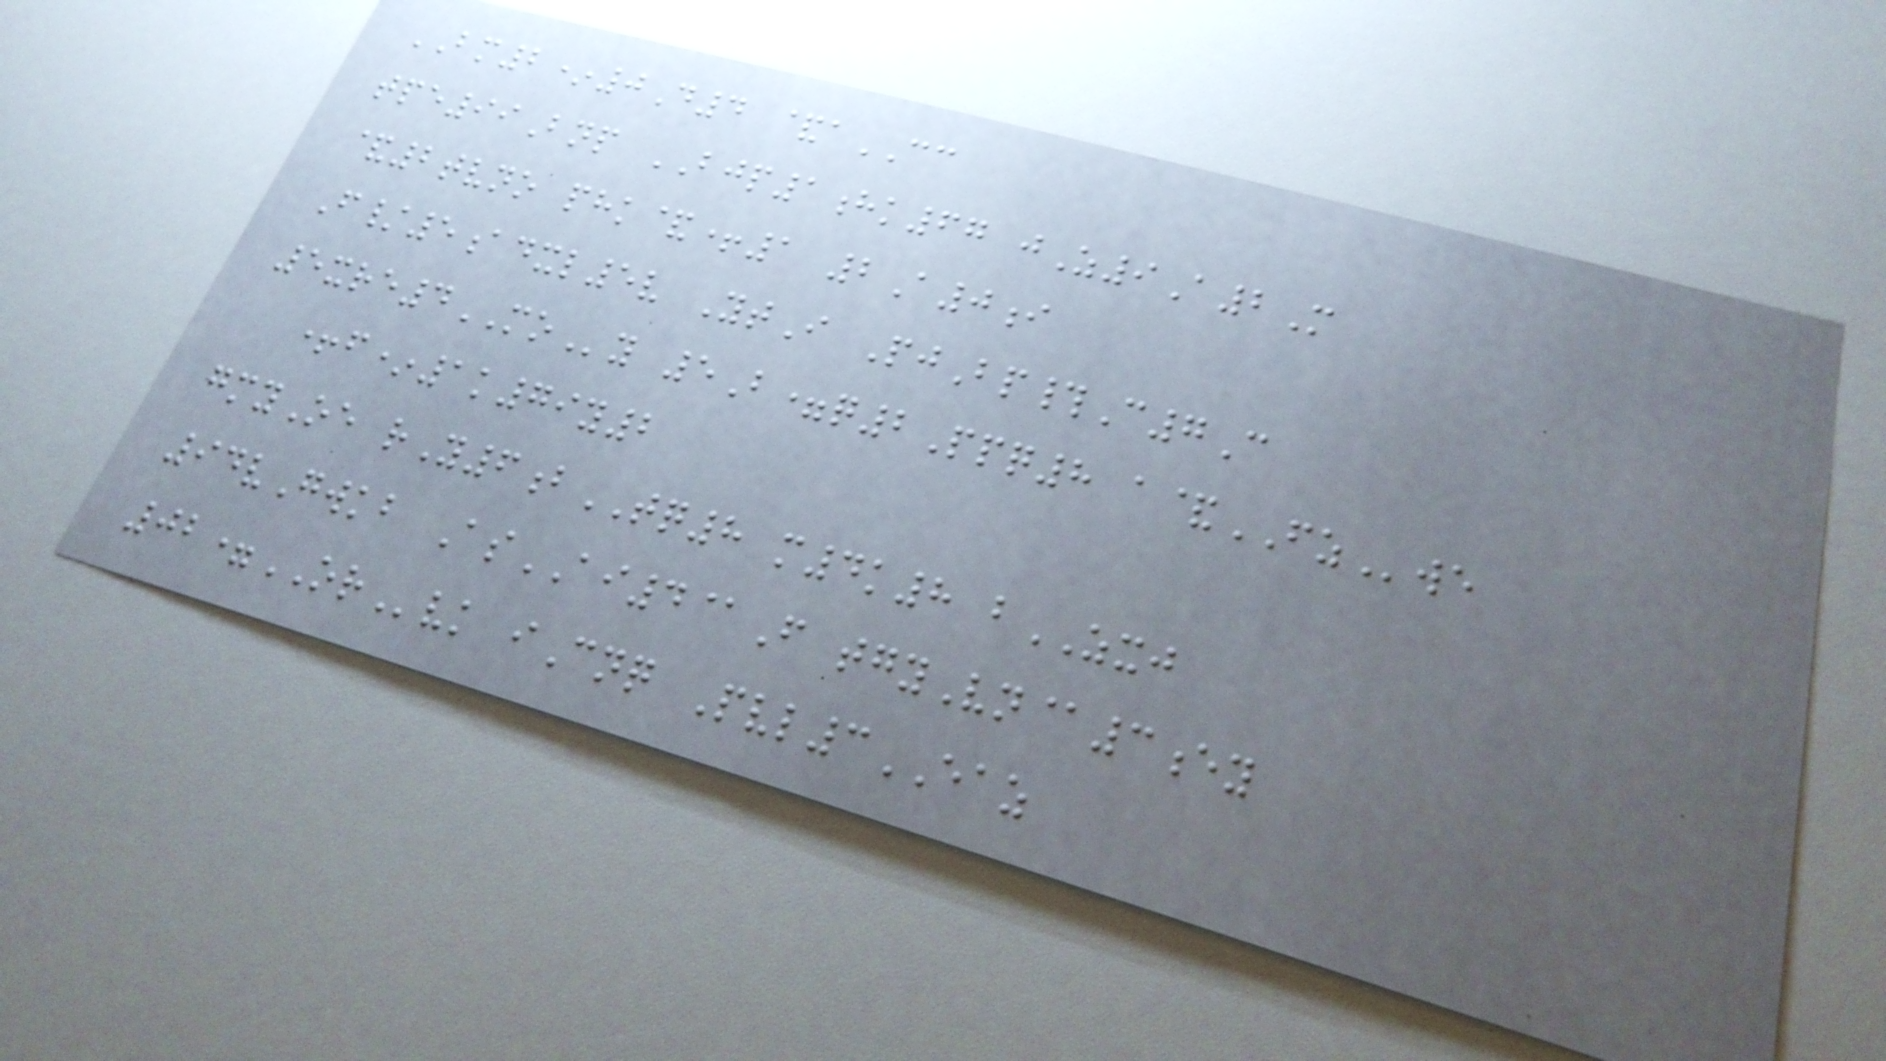BM2*0D4 &aCC
tpe99Bnp BJP1hk67 jZ9A2M
&2tvno phk&+1 2A0i
F/5adxl5v YtI PjBp#C7C
5xre4MOy 5B=q2Ppq8 a&FZwe
+f*1k79y2
gmyOe rY6bTQ8 m4k8 bZXJ
94vGwkb AsAI4@F tgyVn@3ey
02=ORvk iCnq Pvl3EAZ
